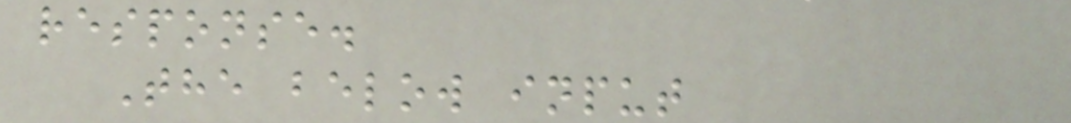response.
The below input
